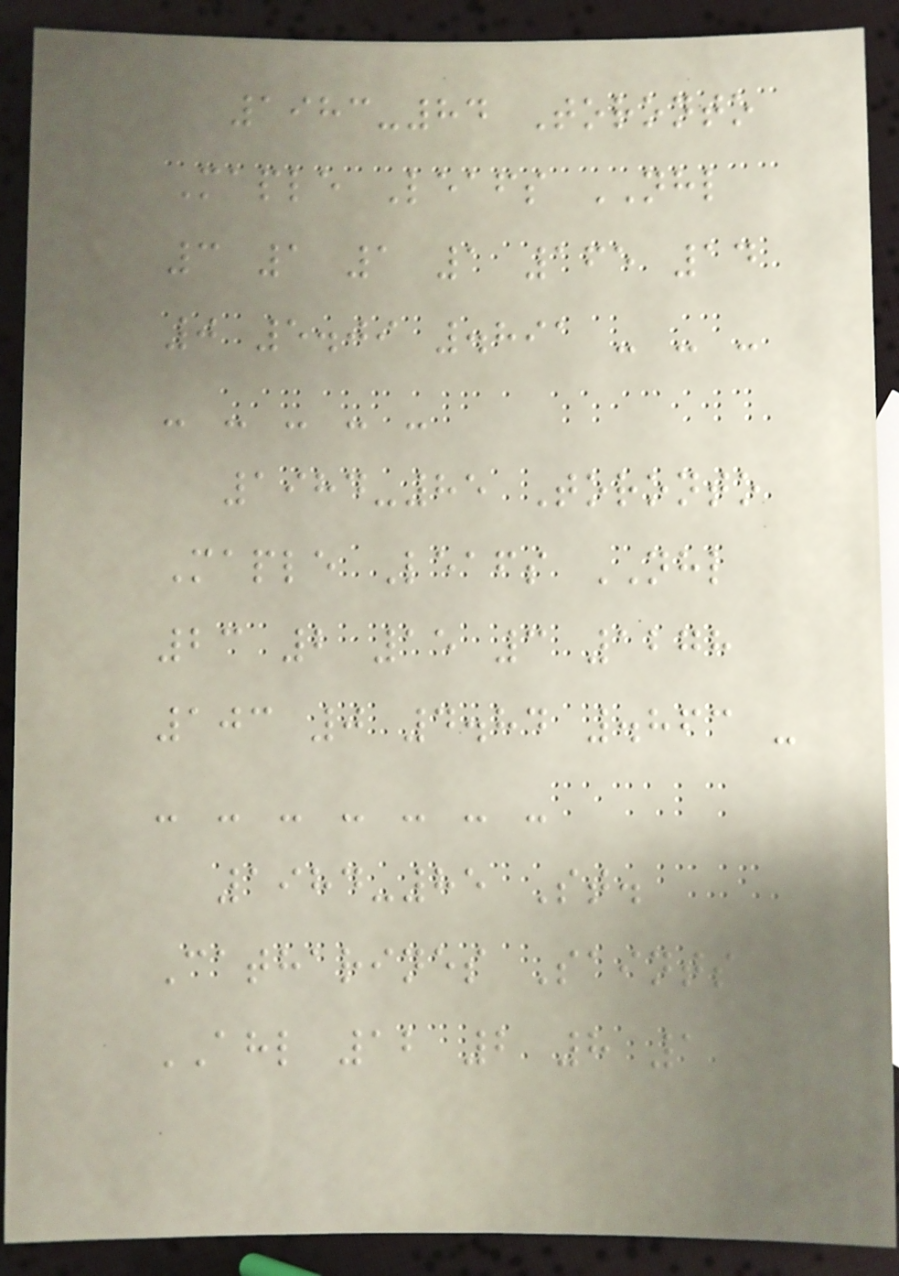1983-84 Toronto
Maple Leafs NHL
3 1 1 1 165 14
0 5.09 .891 - - -
- - - - -
1984-85 Toronto
Maple Leafs NHL
23 2 15 3 1278
103 0 4.84 .863 -
- - - - - - -
1984-85 St.
Catharines Saints
AHL 12 2 8 1
